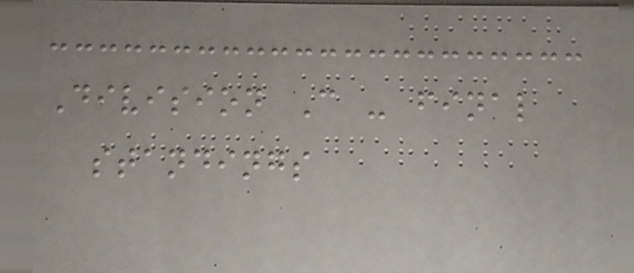Division C - final
standings
